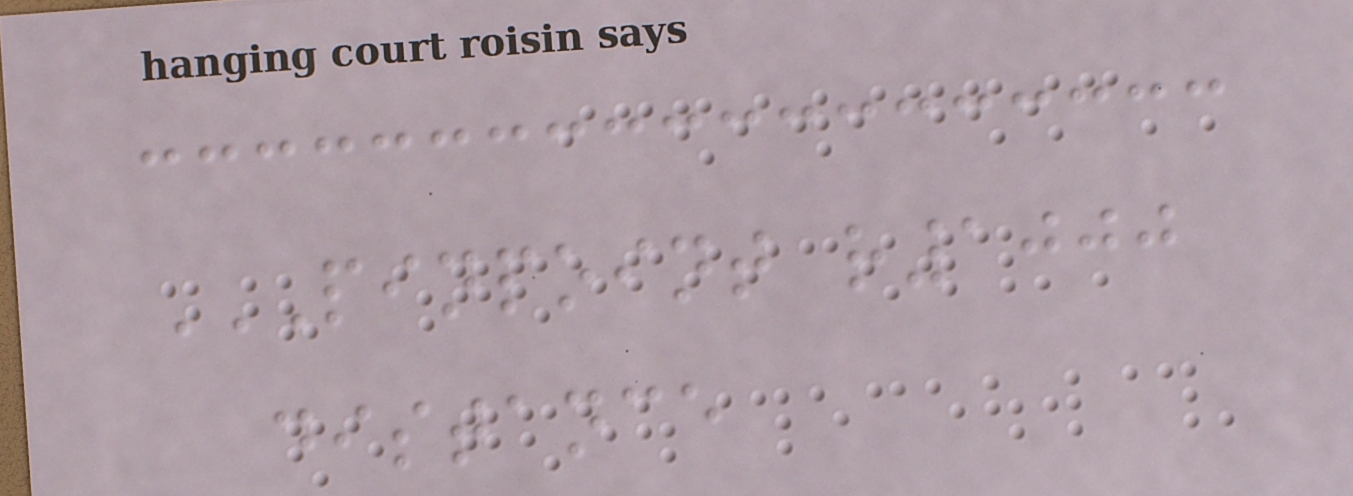PINPOINT R1000
DISTANCE
